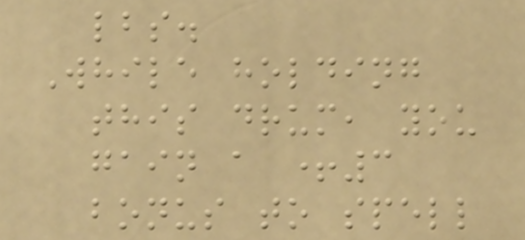lbs.
While holding
this drum, you
gain a +3
bonus to spell
